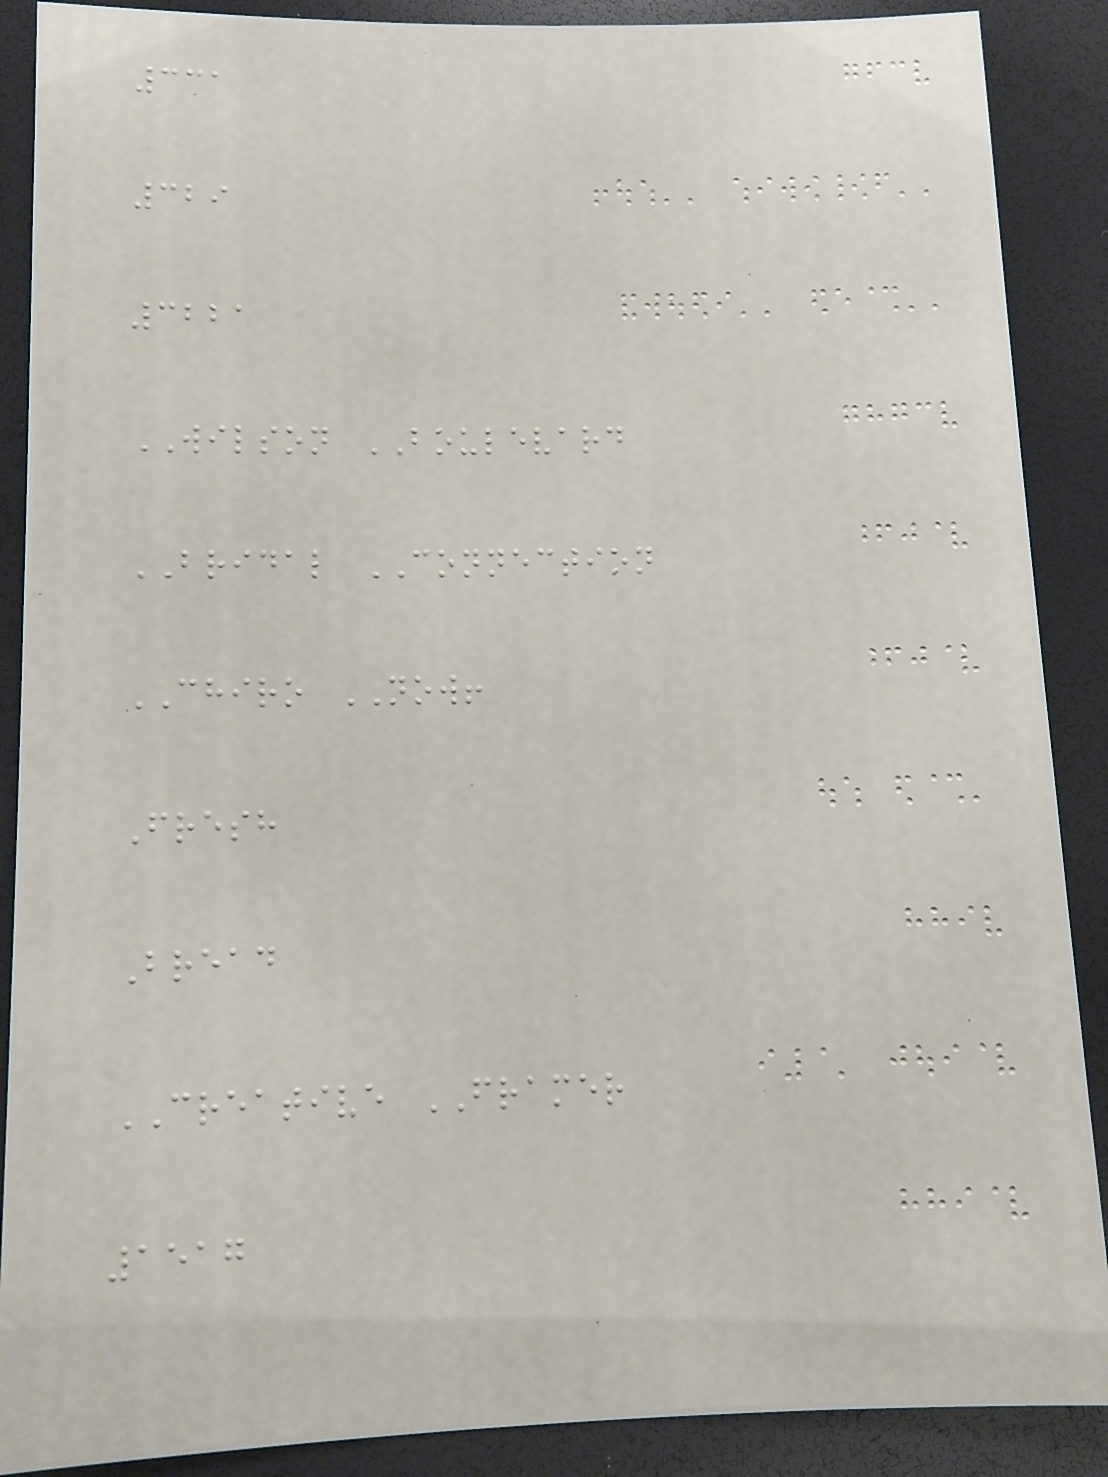331
329
3221
WILSON BOULEVARD
BRIDAL CONNECTION
CHIRO NOW!
Fresh
Bread
CREATIVE FRAMER
1517
